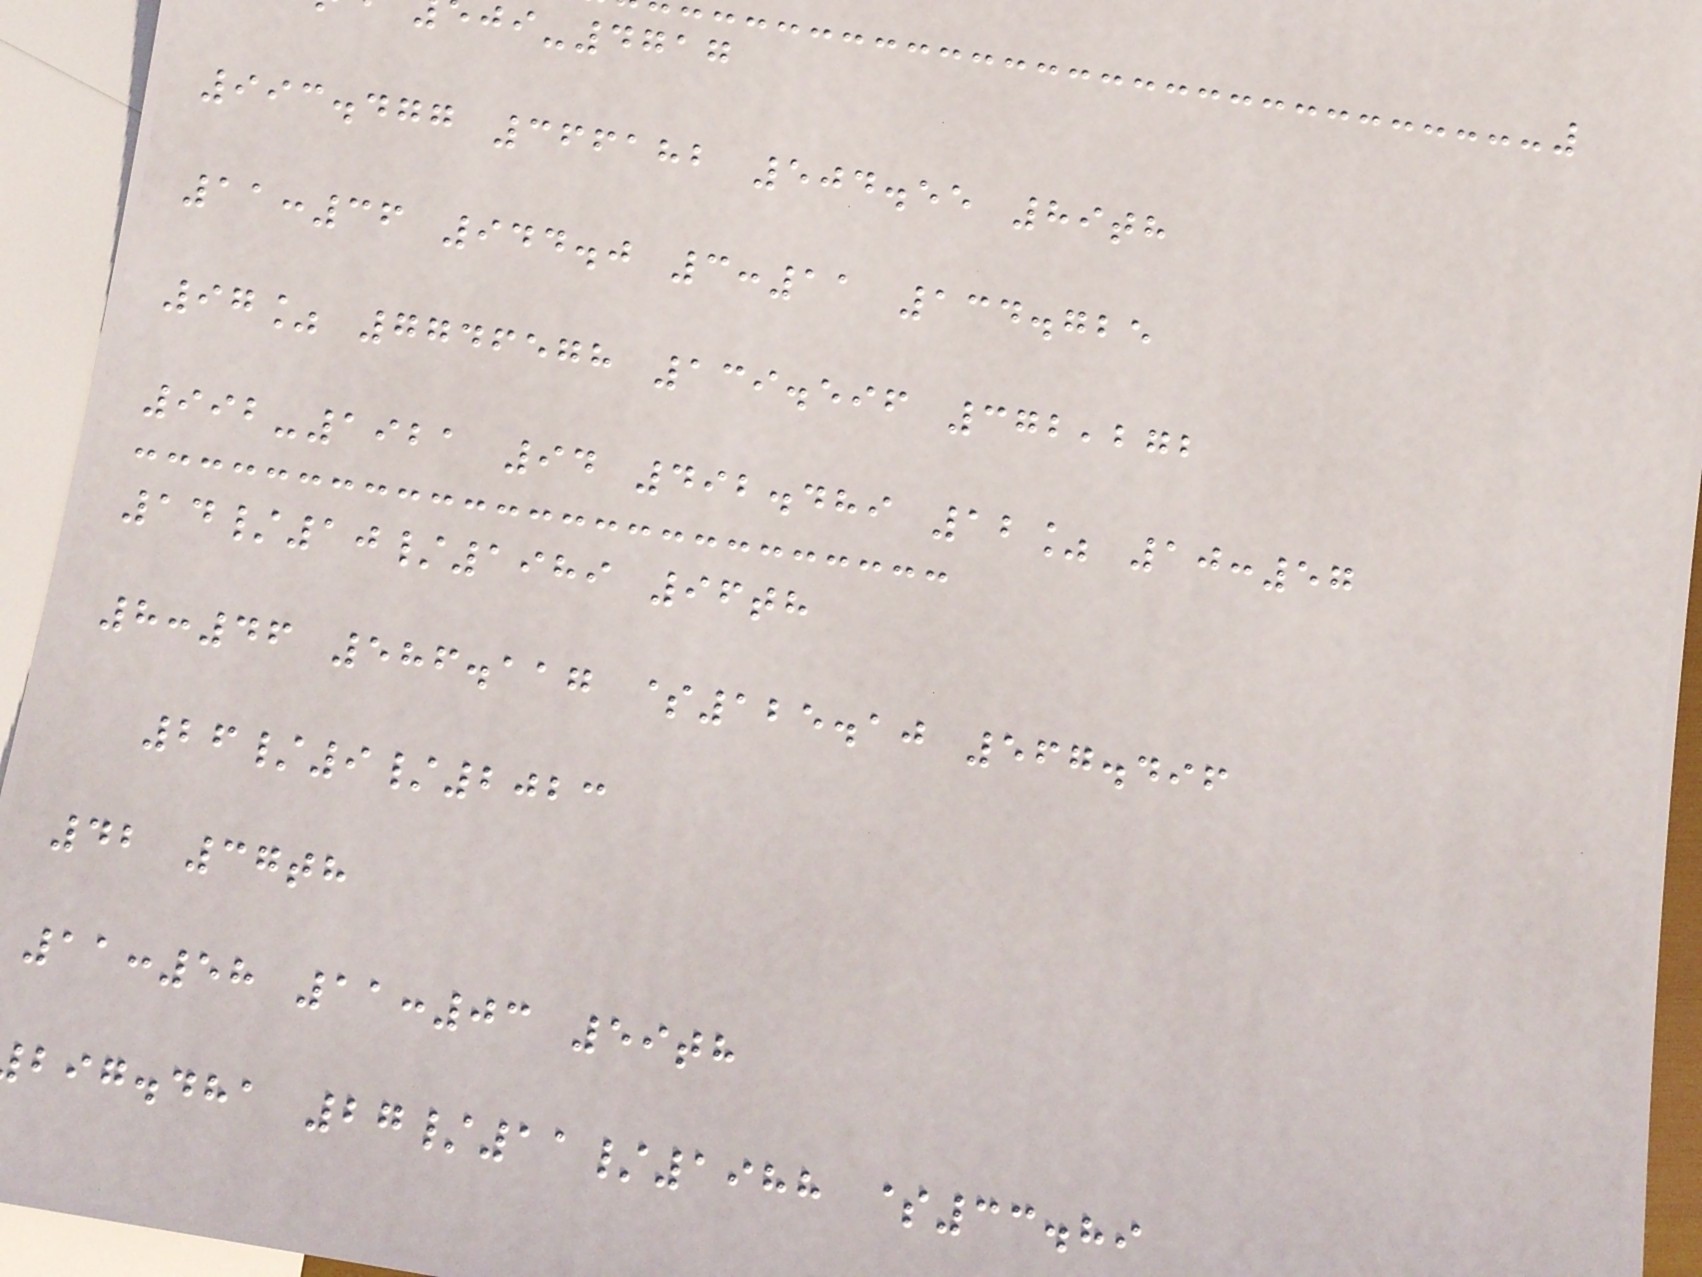-4717
993.477 366182 504.55 89th
11:36 944.0 3:11 134.725
97% 7746578 139.596 372,272
992-1921 94 492.489 12% 10:57
14/10/1989 96th
8:46 586.117 $125.10 567.496
26/9/2023
42 37th
11:58 11:03 59th
big.dha 27/11/1988 $33.89
